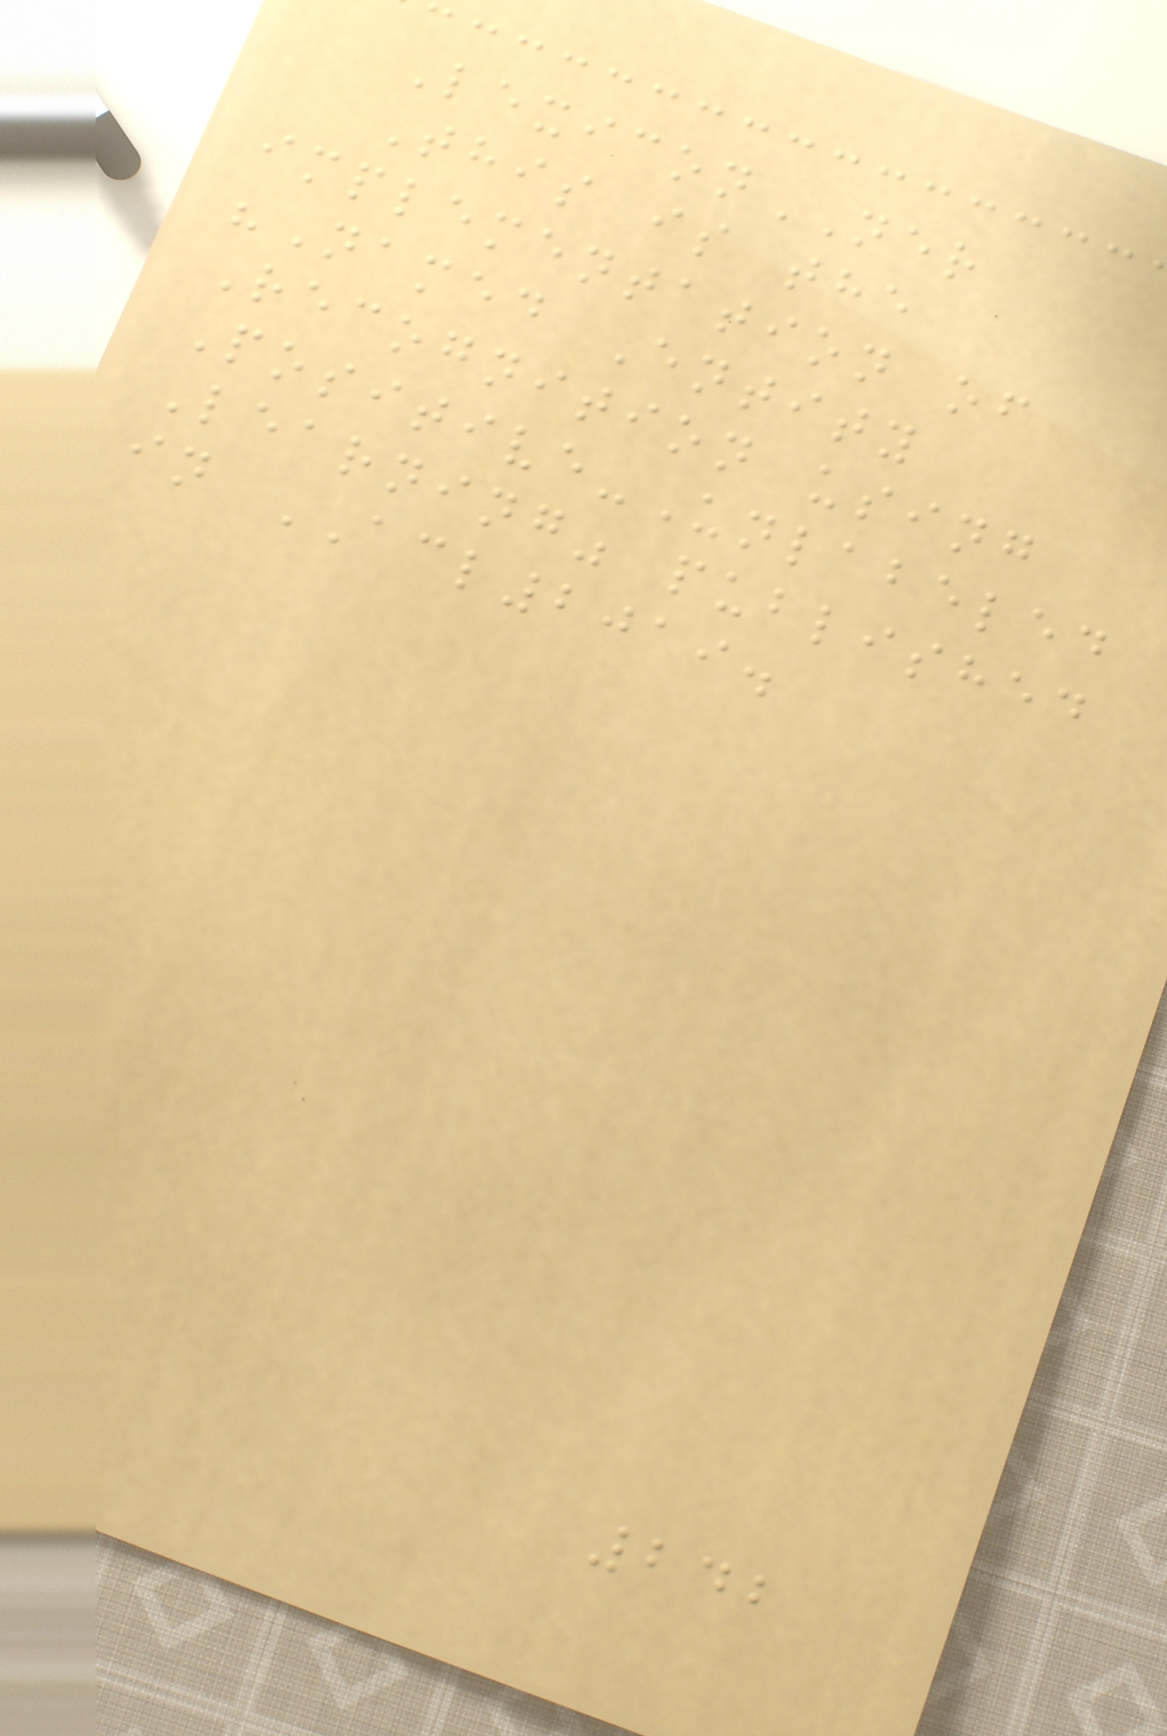LexiconNER
This is the
implementation of
"Named Entity
Recognition using
Positive-Unlabeled
Learning" published
in ACL2019.
242
